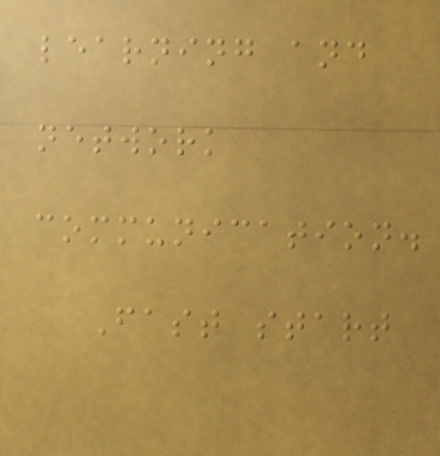learning and
network
communication.
Fast start
